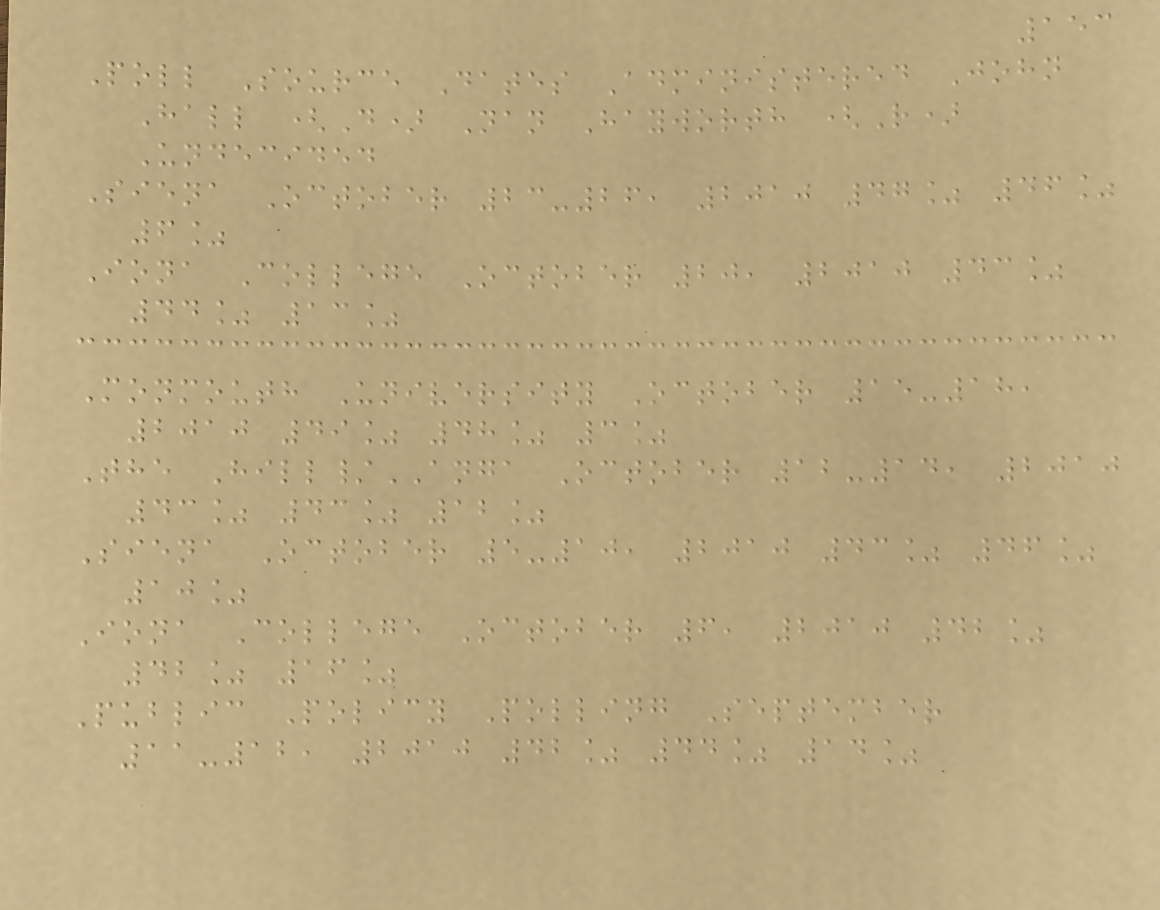153
Poll Source Dates Administered John
Hall (D) Nan Hayworth (R)
Undecided
Siena October 23-26, 2010 47% 46%
6%
Iona College October 20, 2010 43%
44% 13%
Monmouth University October 15-18,
2010 49% 48% 3%
The Hill/ANGA October 12-14, 2010
43% 43% 12%
Siena October 5-10, 2010 43% 46%
10%
Iona College October 6, 2010 42%
42% 16%
Public Policy Polling September
11-12, 2010 42% 44% 14%
